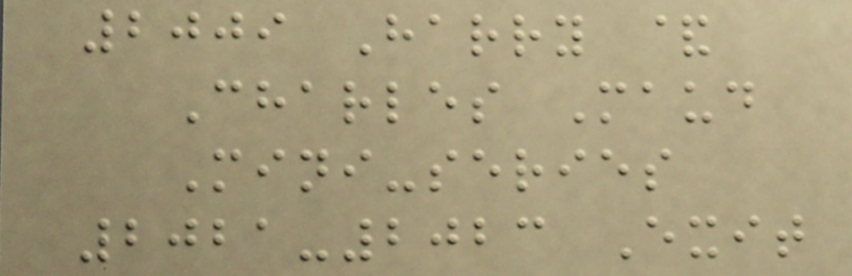2009 Harry &
Charles Maud
Mini-series
2021-2023 Exit
